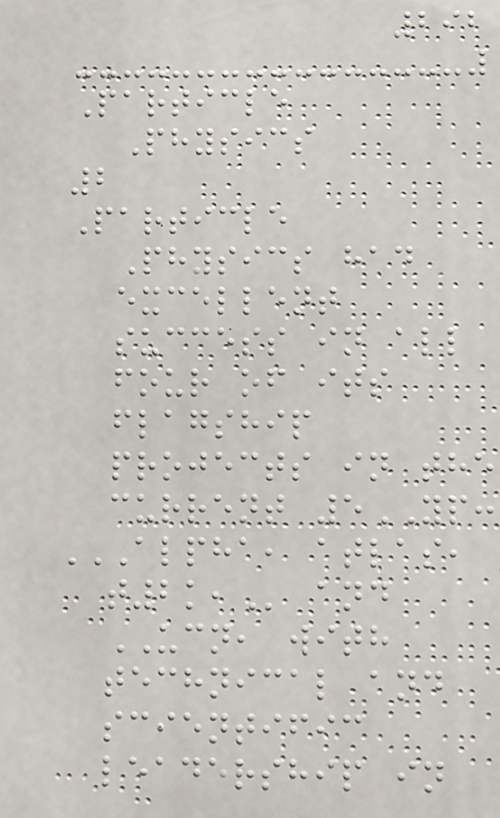292
Particle
Physics
2
Particle
Physics had
excellent
success in all
four of its
flagship
projects in the
current 5YP:
ALPHA, ATLAS,
T2K, and
UCN, with
technical and
scientific
leadership in
